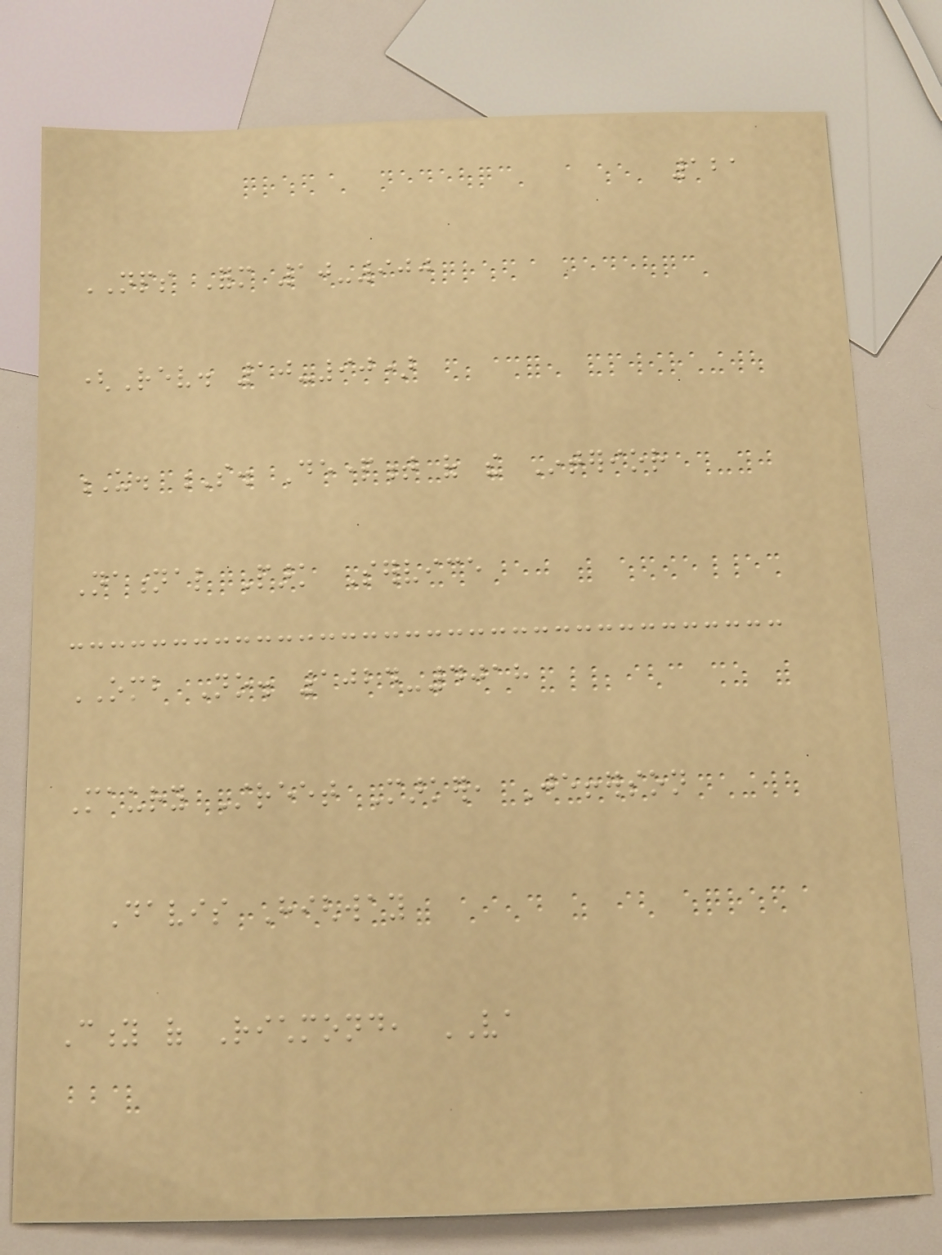121
NPS Form 10-900
(Rev. 10-90)
U. S. Department of the Interior
National Park Service
OMB No. 1024-4018
Maury Street Marker, Jefferson
Davis Highway
City of Richmond, VA
